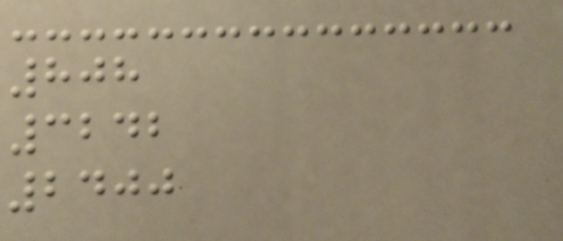808
3242
2400
